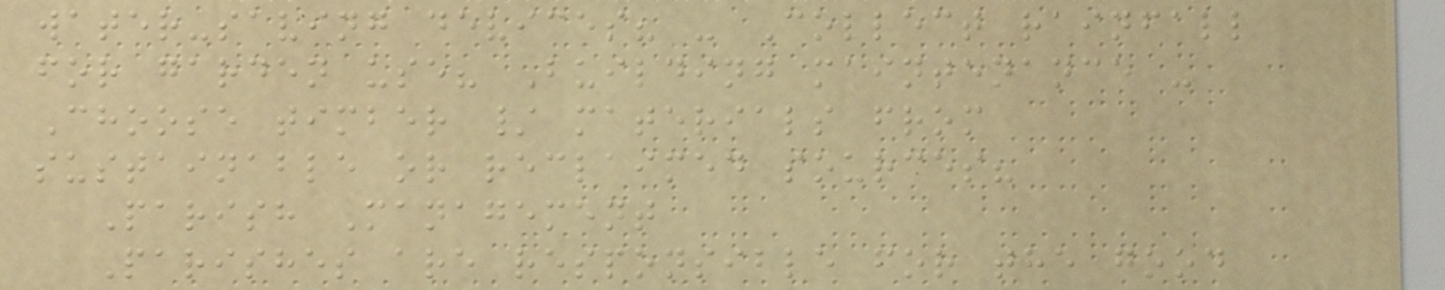water-saving devices? - Collect rainfall
for garden use? Building maintenance -
Choose timber / materials from
sustainable or reclaimed sources?
Parish Management
Parishes are responsible for the good
